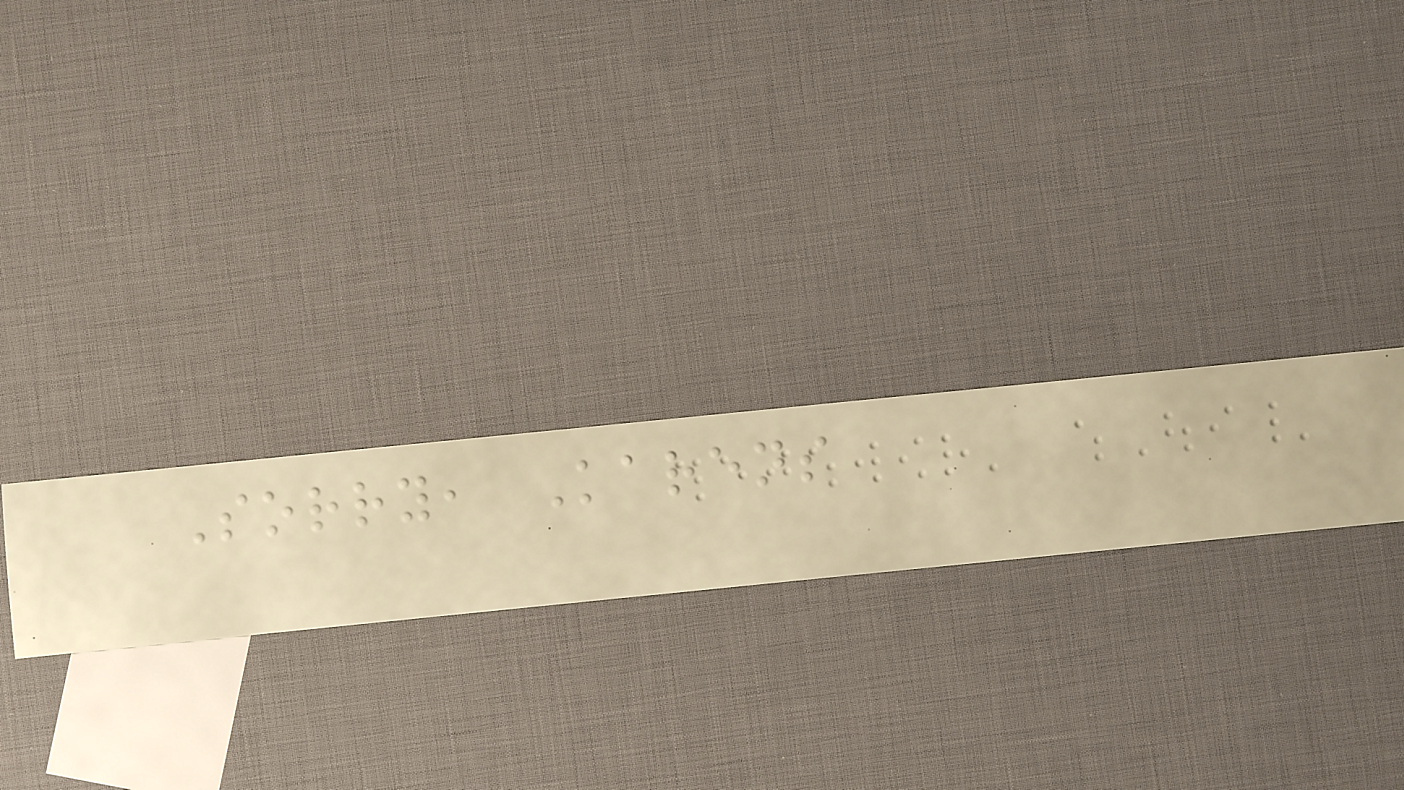Sorry, Karens
